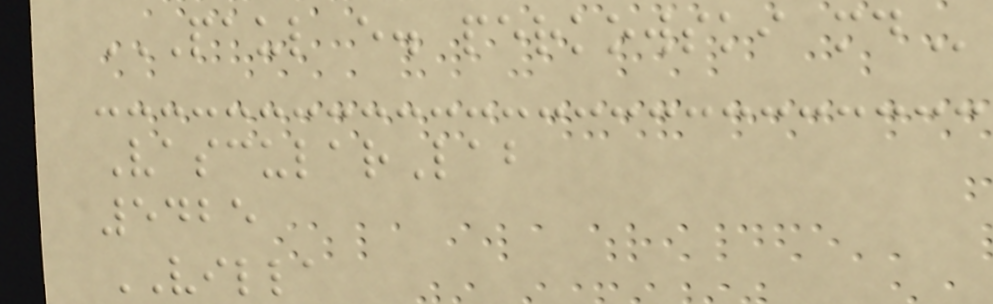PAUL E. PERKOWSKI MD
VascularLab
5425
VILLA
